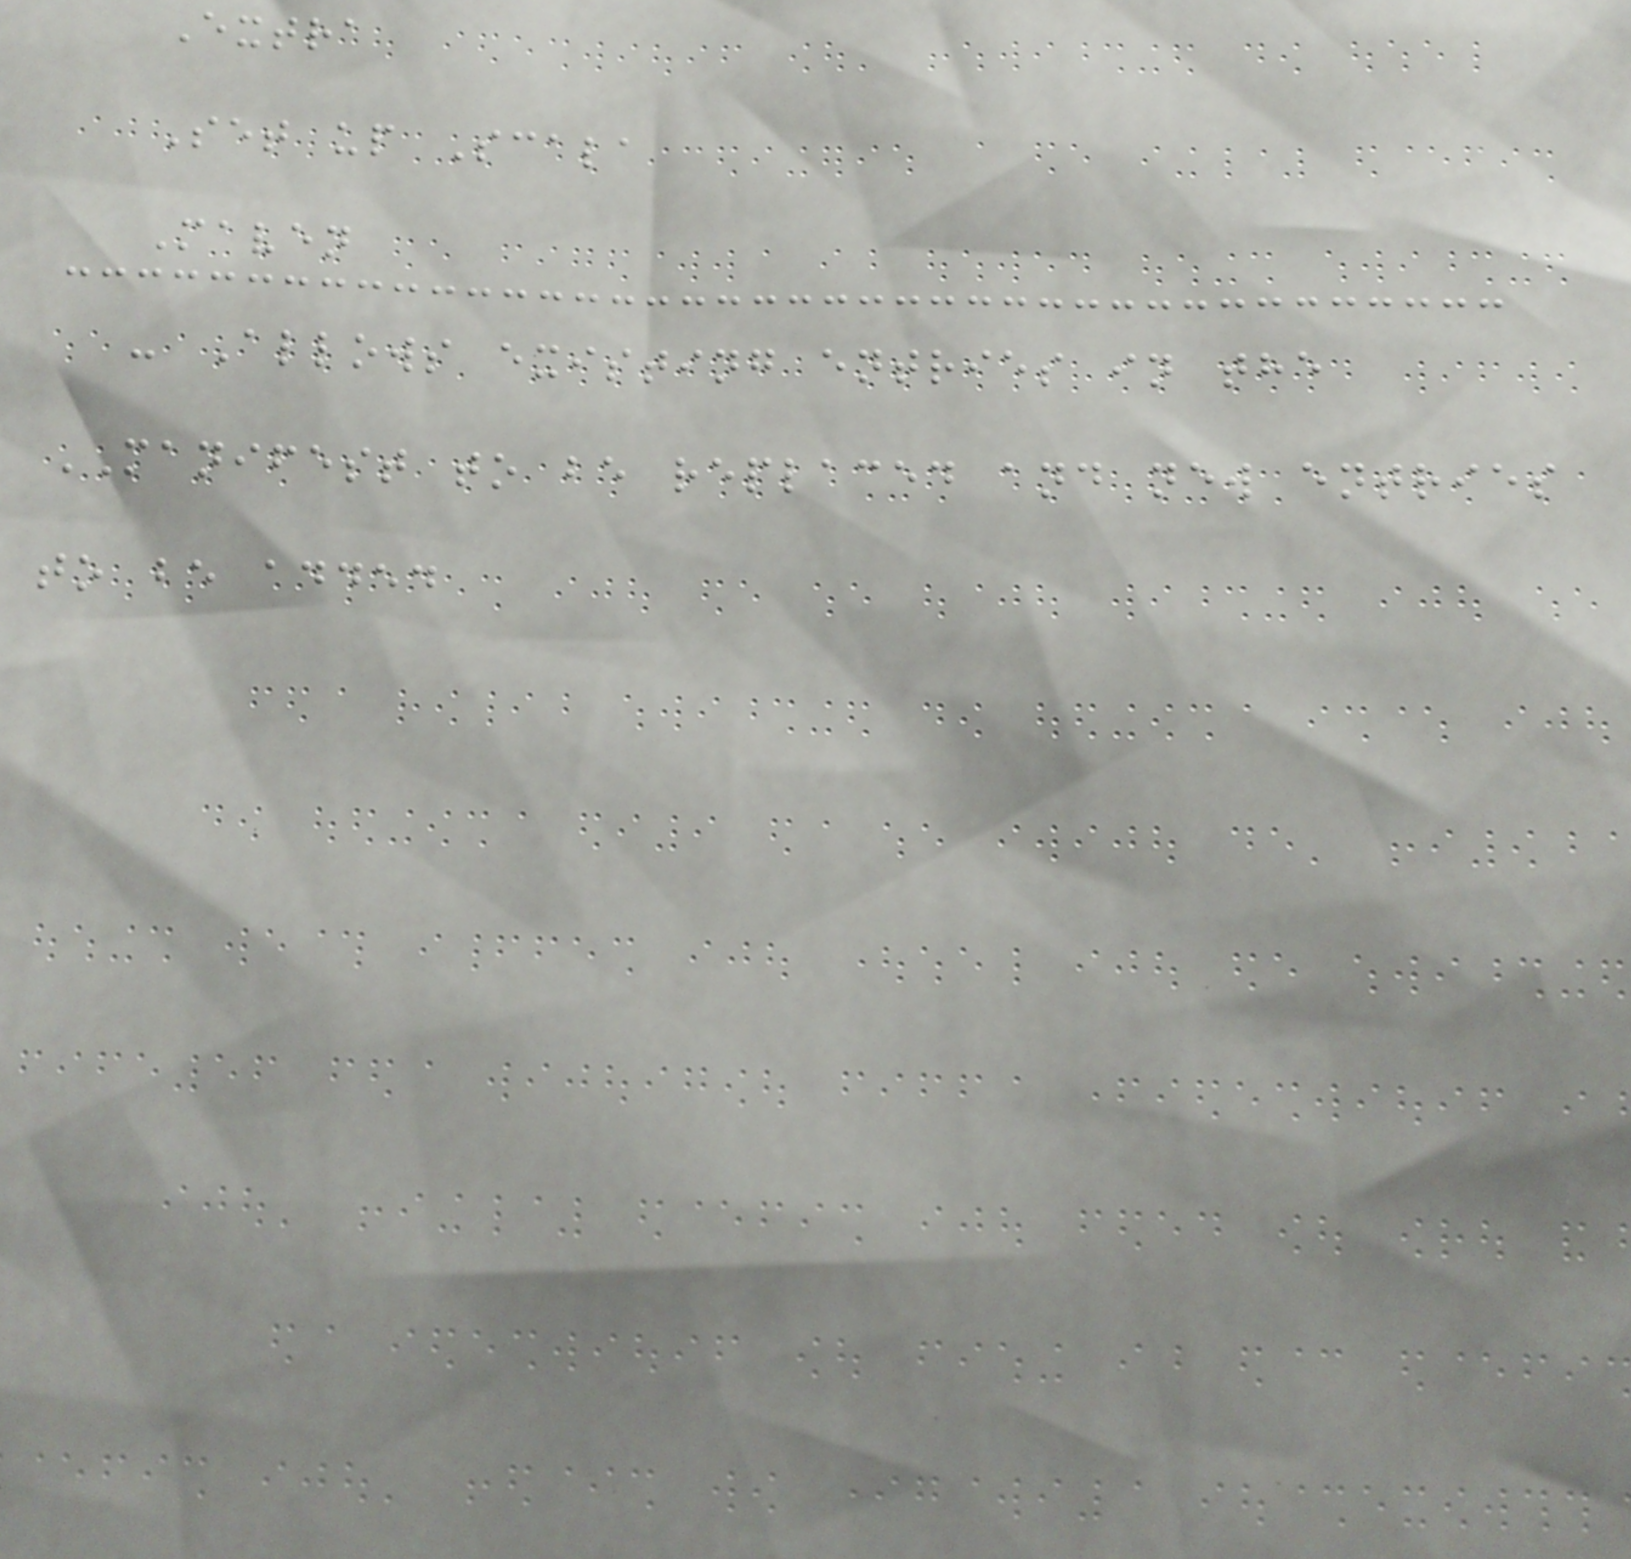Extra
Set up Scala
Maven
- Allows existing entries in the
MANIFEST to be replaced and new entries
to be added
